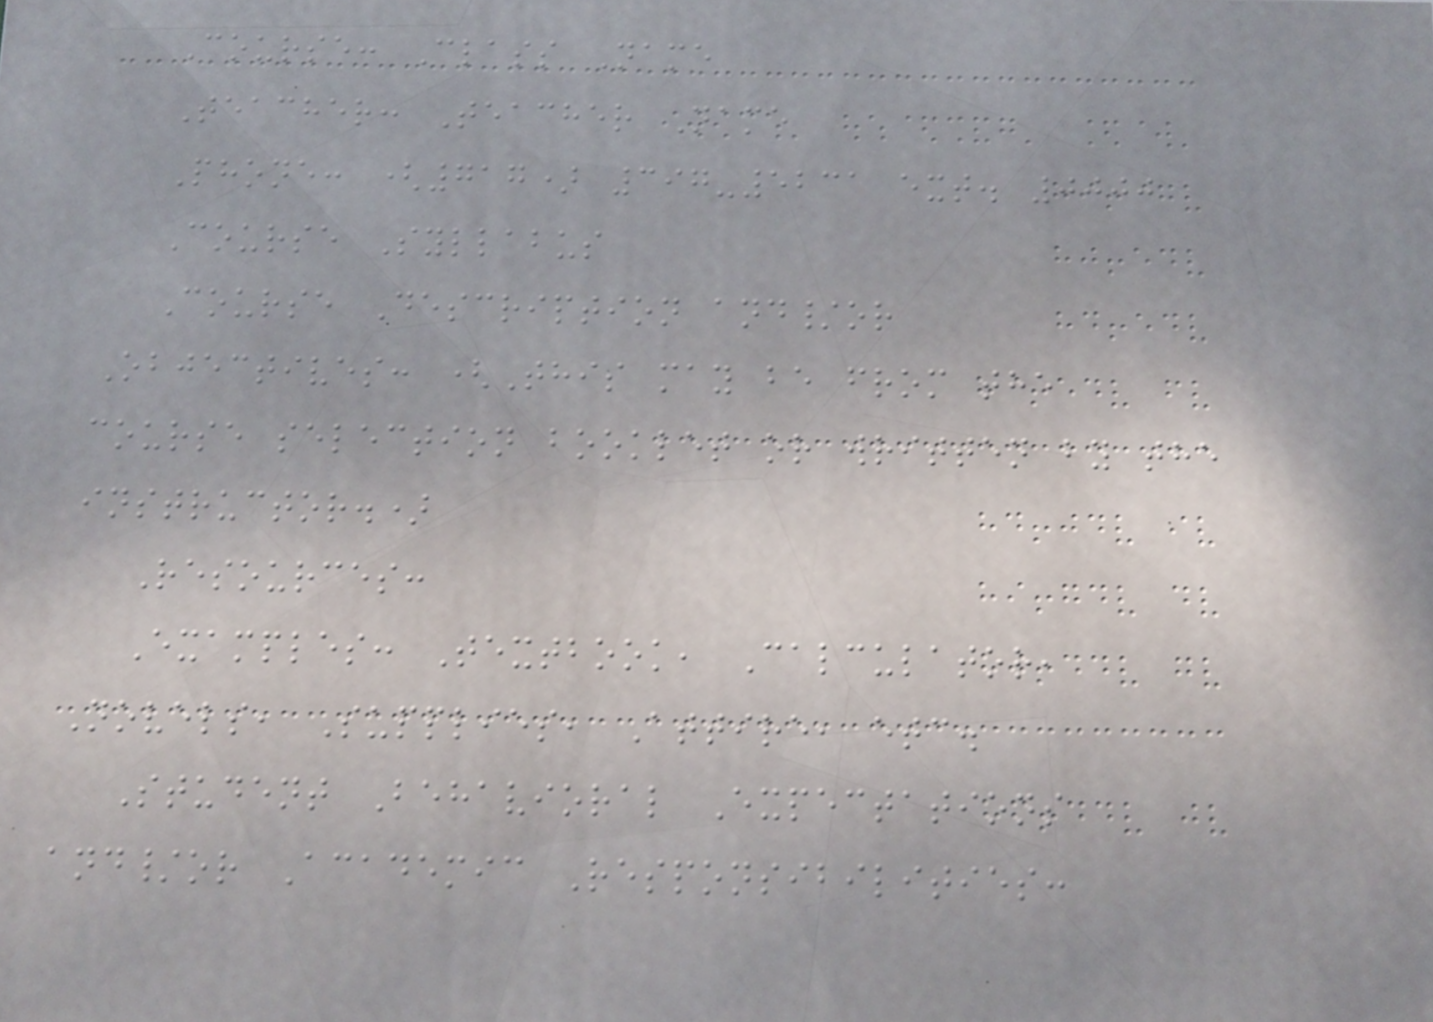Course: Class Name
Teacher: Teacher Name
Phone: (717) 397-5231 ext. 0000
Course Syllabus
Course Description and/or
Objectives: (This may be from the
course selection booklet or written by the
instructor.)
Resources:
Examples: Textbook, Calculator,
Novels, Supplies, Attire, etc.
Student Behavioral Expectations
and/or Academic Responsibilities:
